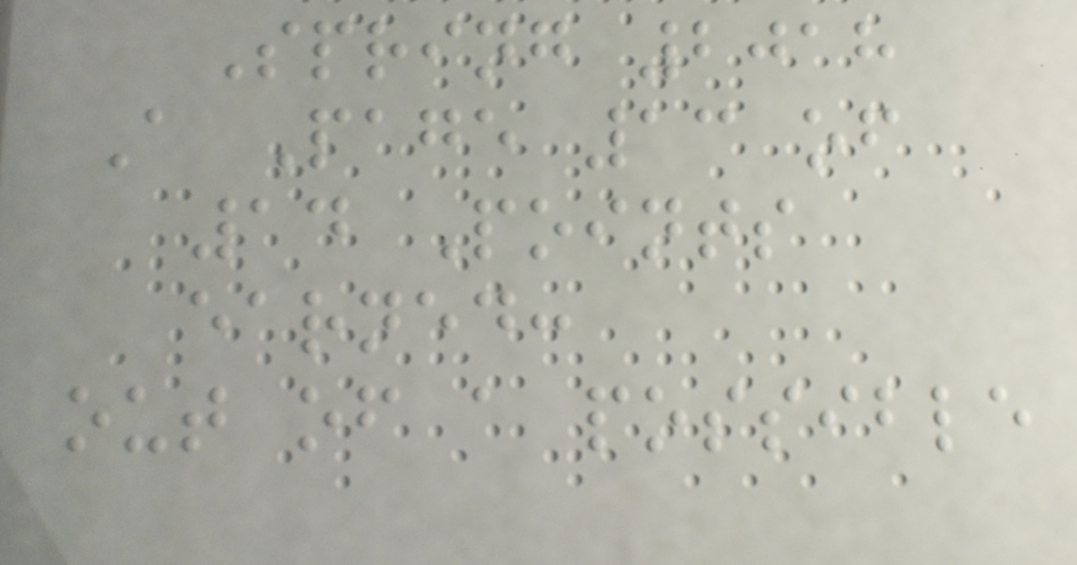Spring 2018
A Page 13 of
14 Points
earned:
out of a possible
